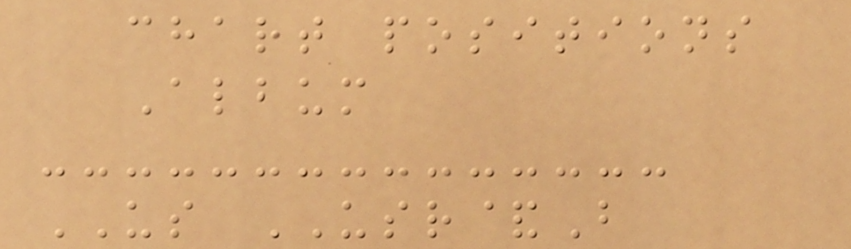chart positions
Album
US USR&B
